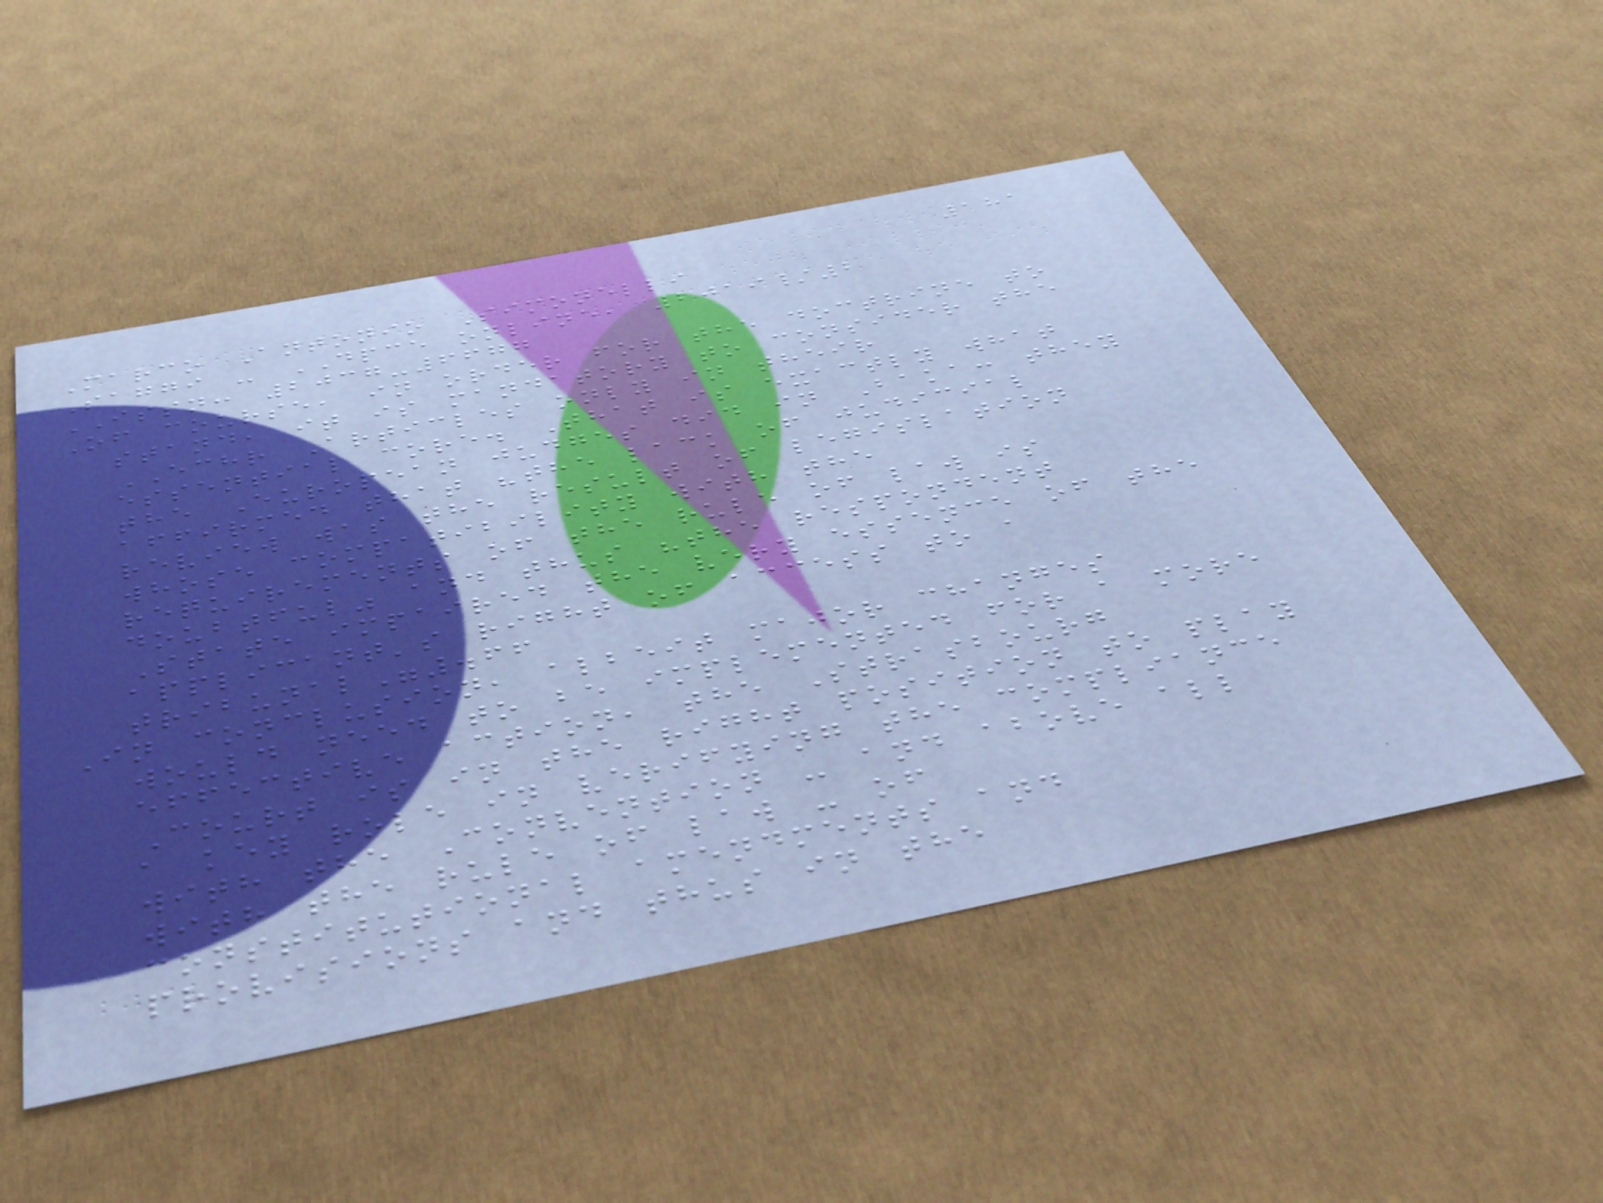181
Marco Antonio Simonelli
Saggi - DPCE online, 2019/2
ISSN: 2037-6677
Of course, in order for the doctrine to
stand, it is mandatory to consider the
ECHR Articles only in their
essential core. That is exactly what
the European judges did in Baka: they
affirmed that "the lack of judicial
review was the result of legislation
whose compatibility with the
requirements of the rule of law is
doubtful" and thus "the respondent
State impaired the very essence of the
applicant's right of access to a
tribunal".66
In conclusion, albeit major changes
would need to be implemented for a more
effective action, the Strasbourg
Court is in the right position to play
a key role in verifying the compliance
with the Convention - and above all
with the rule of law - of
constitutional amendments and
provisions and thus in the
